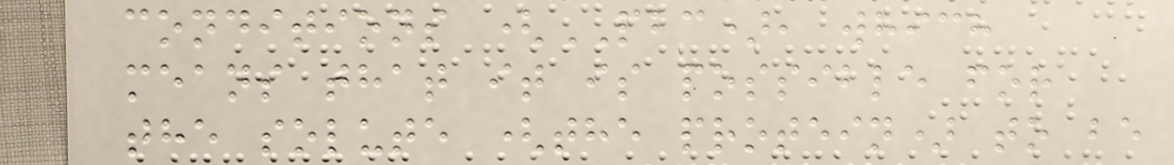conditions (PBC), which
means that it is possible for
the solute (the protein) to be
